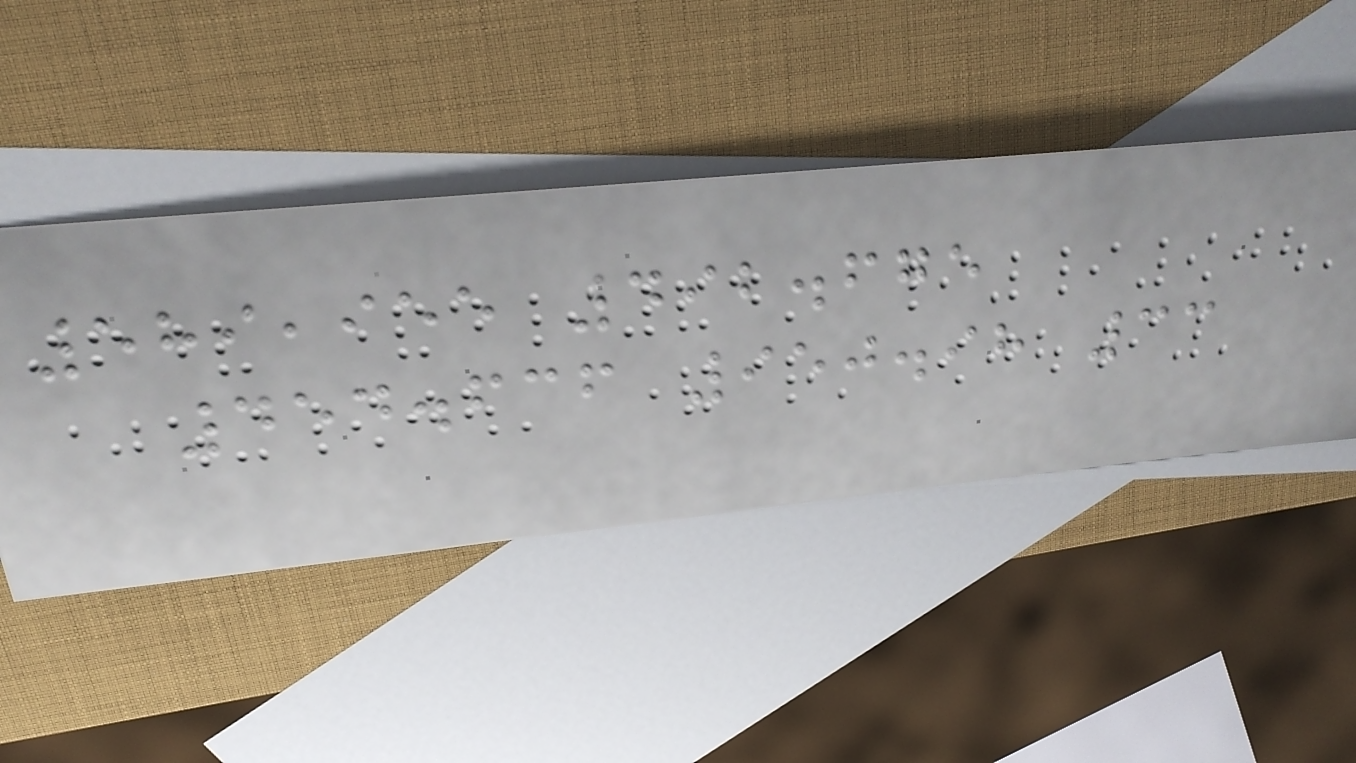589,955 492.675
454.636 950.98 33
